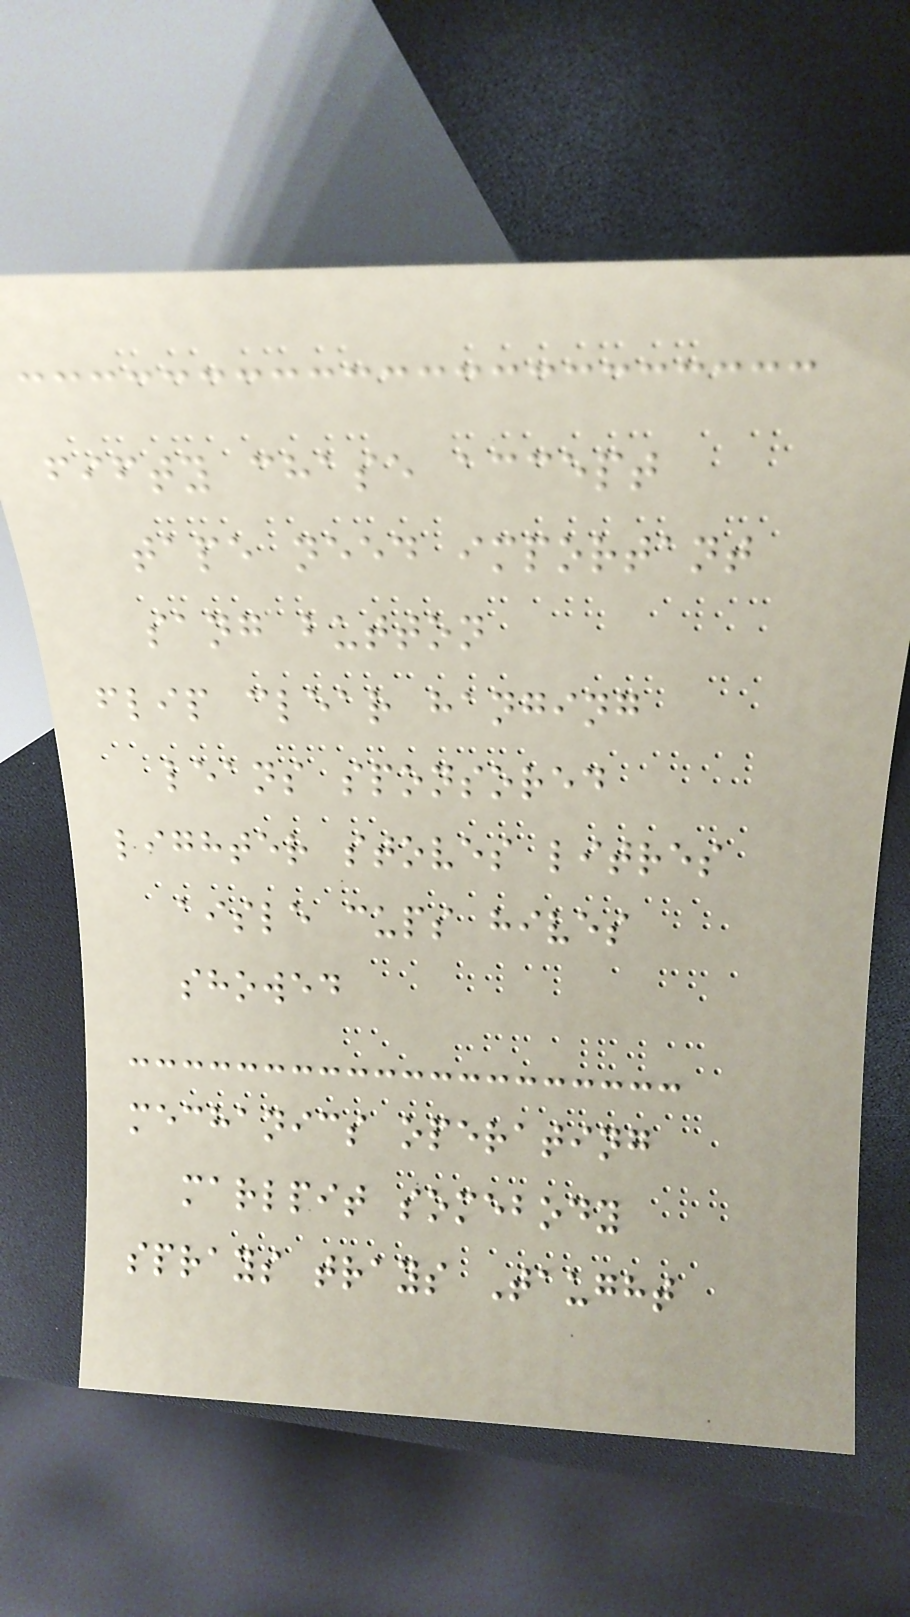fifty chase accept
tape need important
sang button
flip clear hanging
leans sponsored
lighter stoves litres
aisle cups hives
showed
mechanics operating
marlpit somebody
sprays trays Taught
